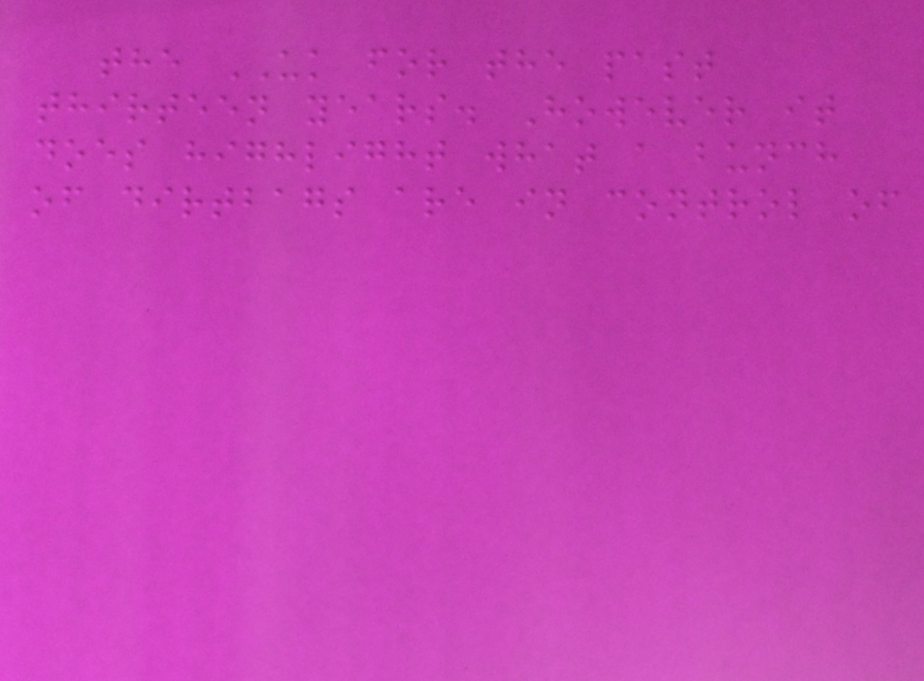the UK for the past
thirteen years. However it
does highlight what a bunch
of dirtbags are in control of
